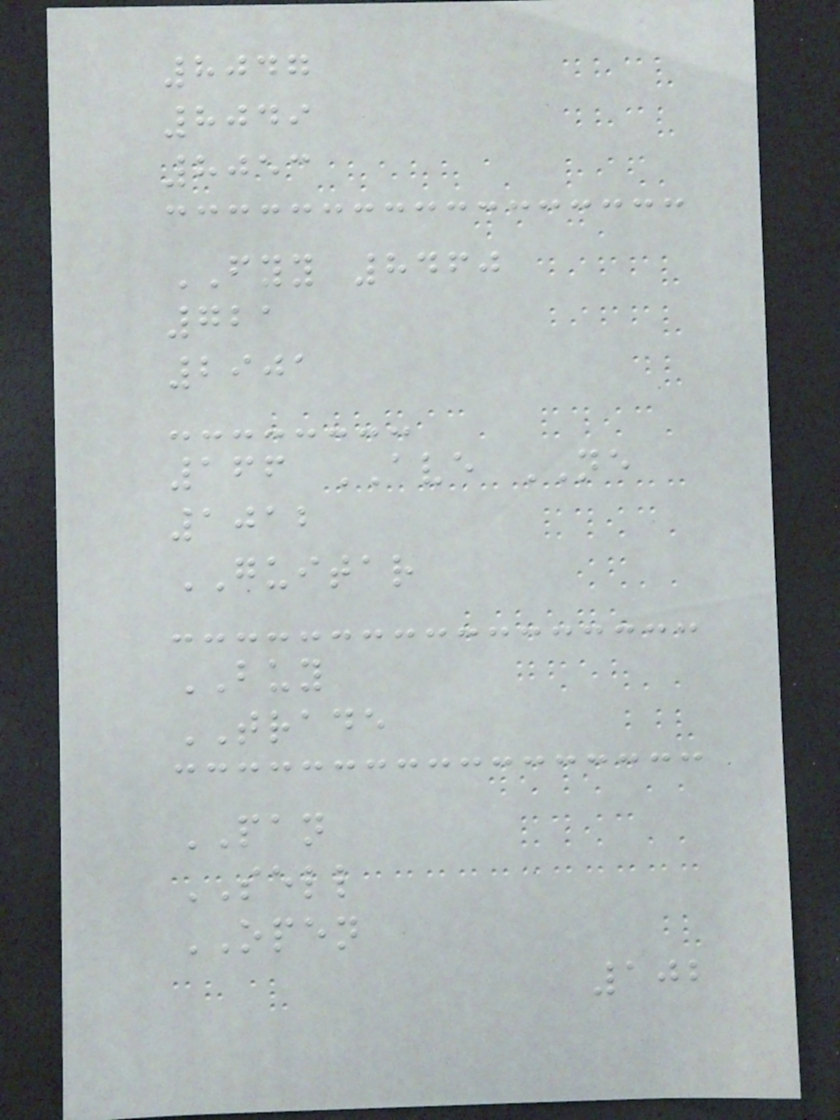8047
8049
8053
FYY 8460
721
2901
166 AVE NE
1012
GUITAR
BUY
TRADE
PAN
SELL
OPEN
102
